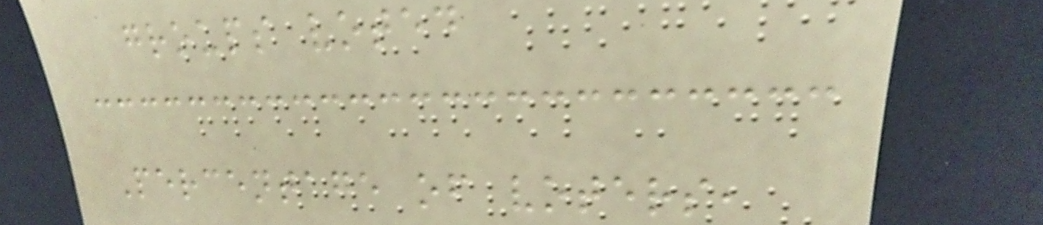groups voted
Percentage of voters,
